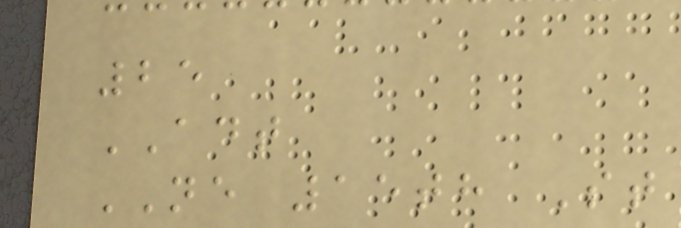25
ADT
NE 15th St
